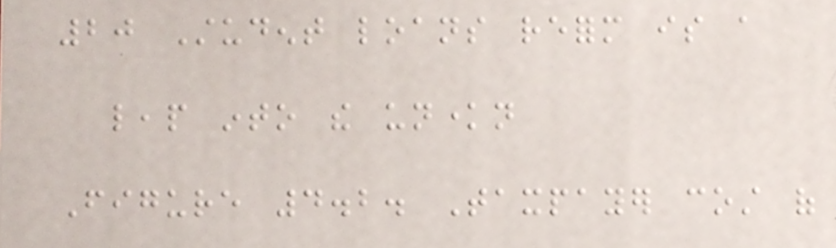20 Student loans reform is a
leap into the unknown
Figure 4.2. Taxpayer cost of
